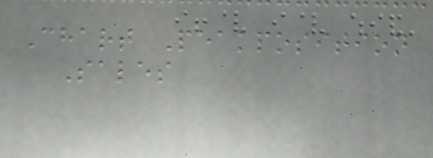Chart Peakposition
Sales
